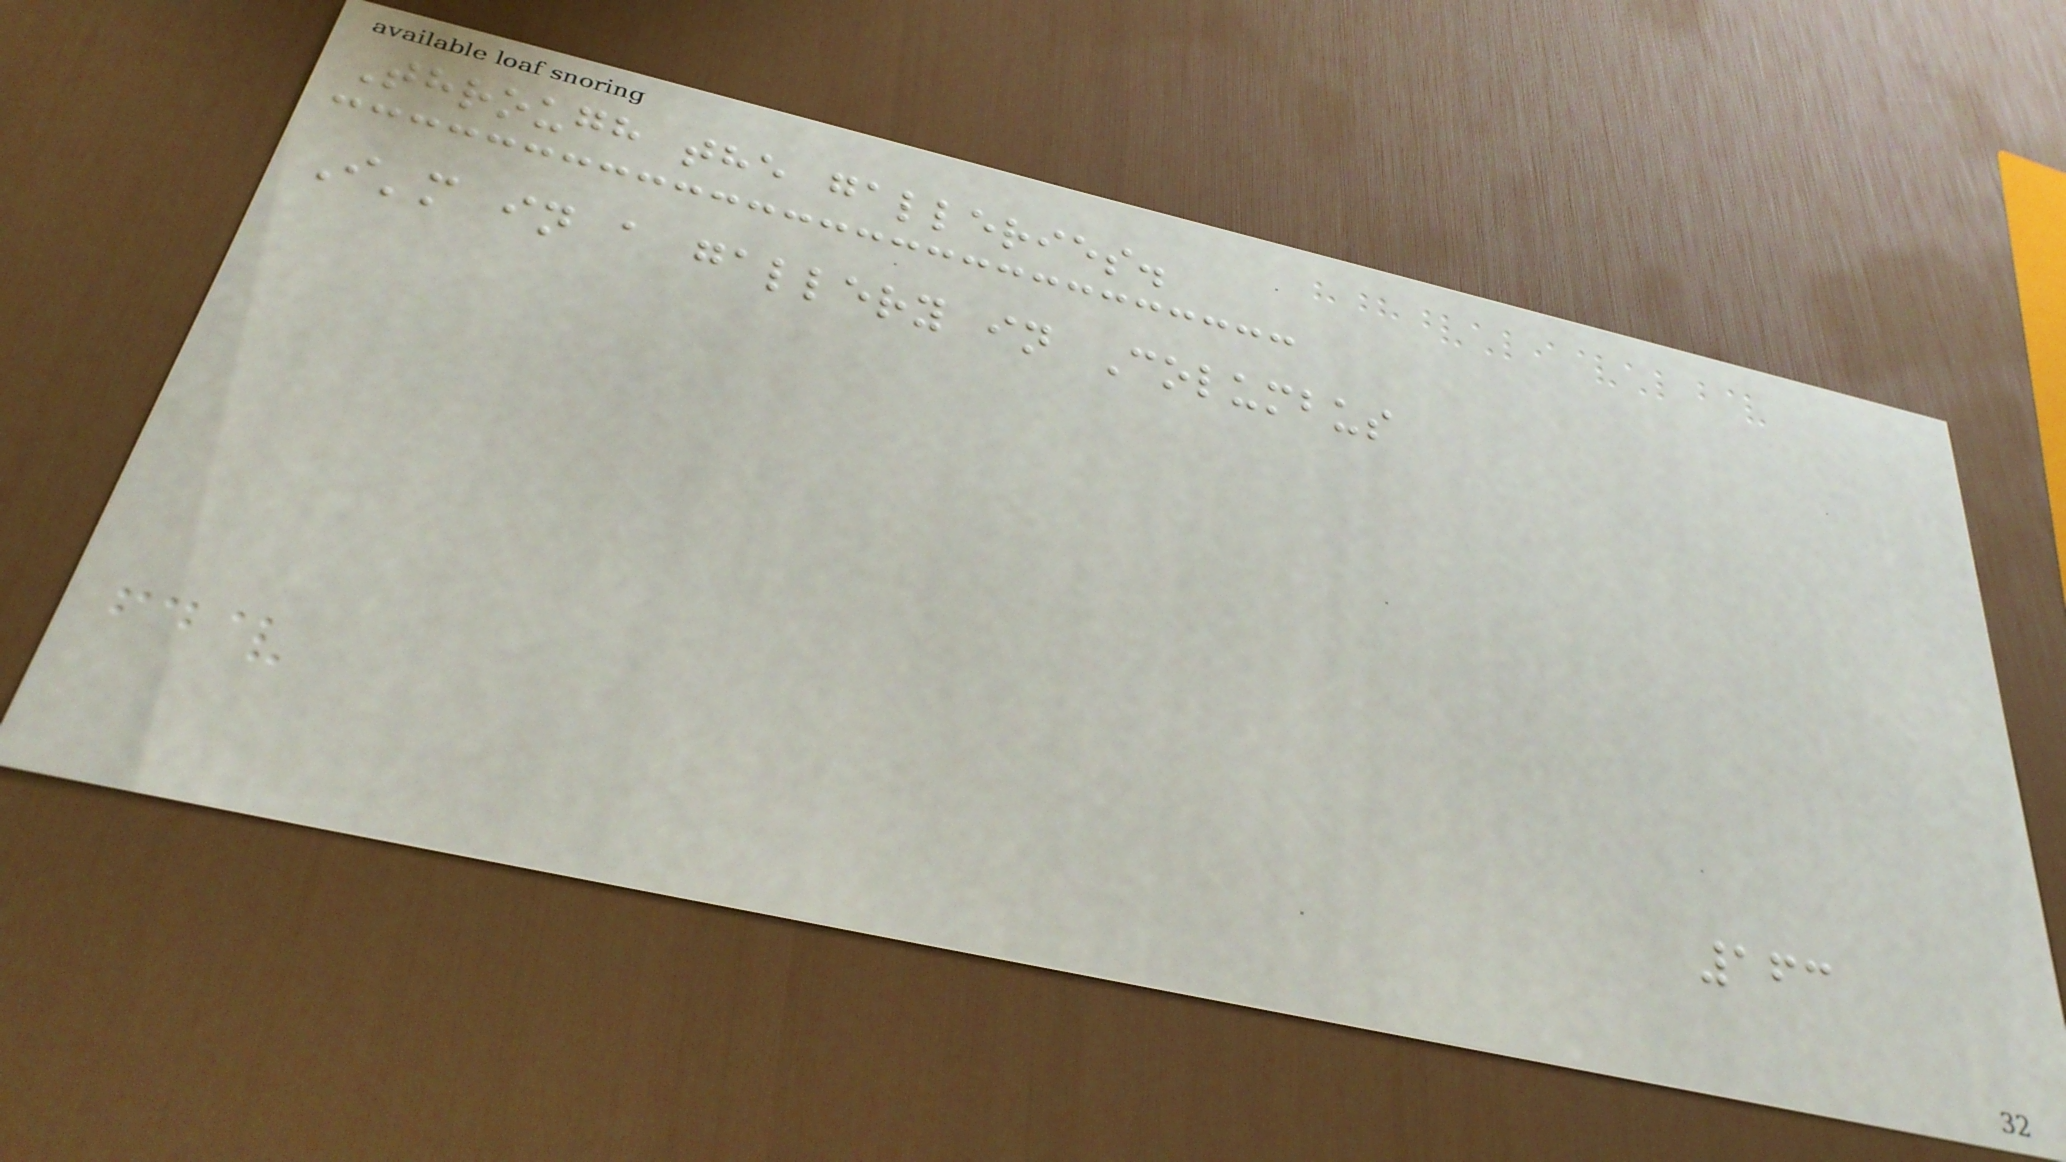Through the galleries.
I'm in a gallery in Columbus
163
